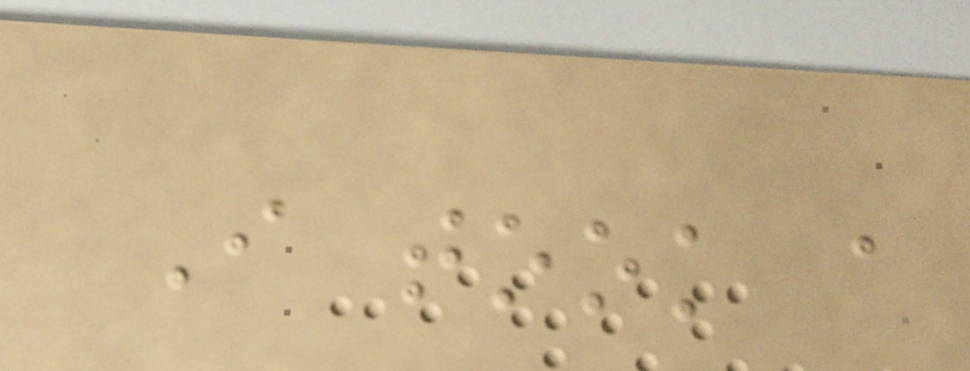I took a
